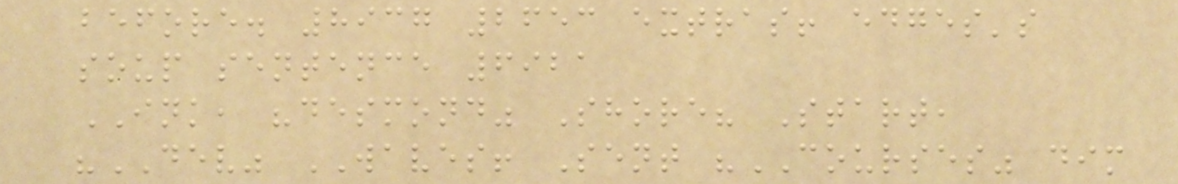before. 8937 2653 extras! edges's
soup sentence 6921
INK, "desmond" Shore? Start,
"DEV" WAVES! Sent "COURSES" dim
